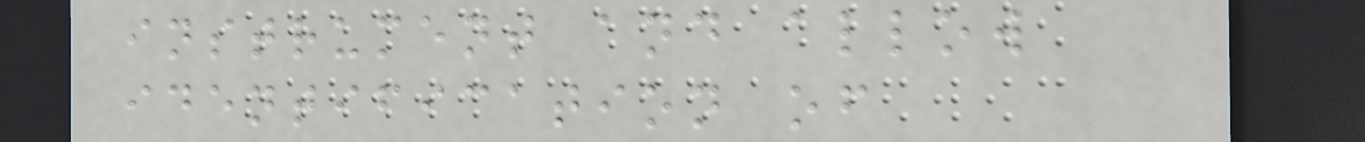instrument and allow
identification of
